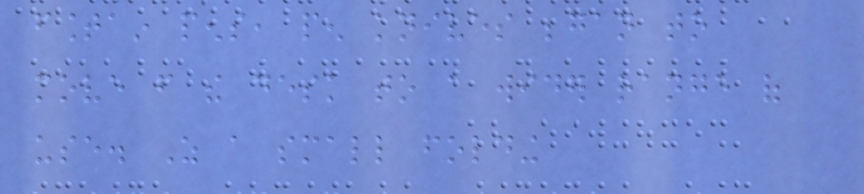fountain pens, pen knives began to
move from the desk to a wider range of
use. As a small folding
